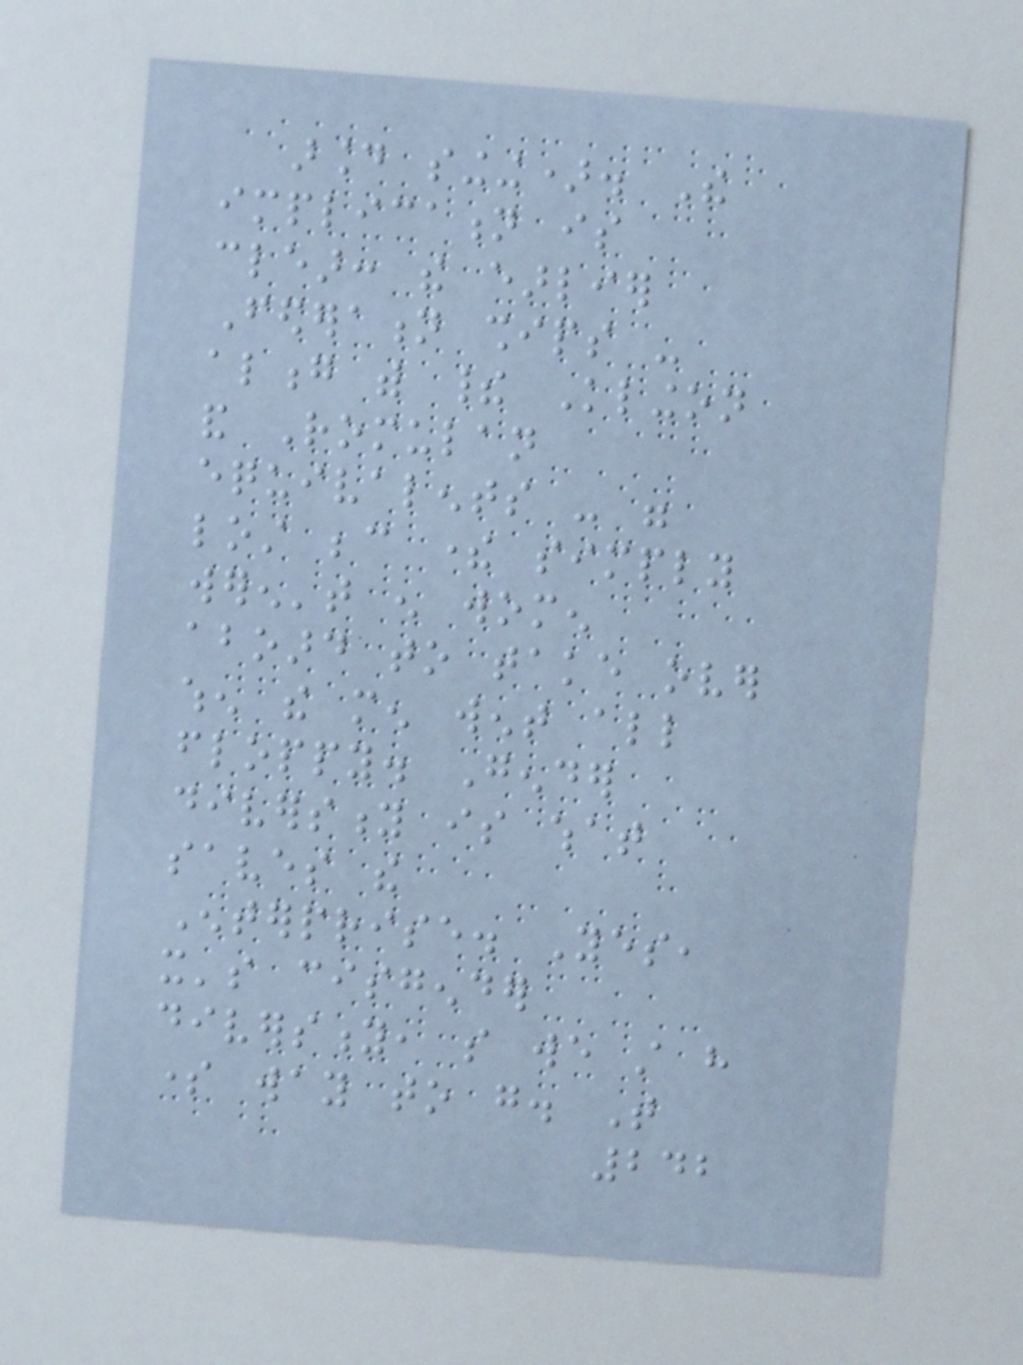around singing). The
implication is
clear: the earlier
Federation ships -
along with their Klingon
and Romulan
equivalents - were
lost because there simply
weren't enough women
aboard to take over
when the men went all
floppy. Gender
diversity is what
saves the
Enterprise. Yes,
it's cisgender
diversity, so we still have
some way to go. That
242
